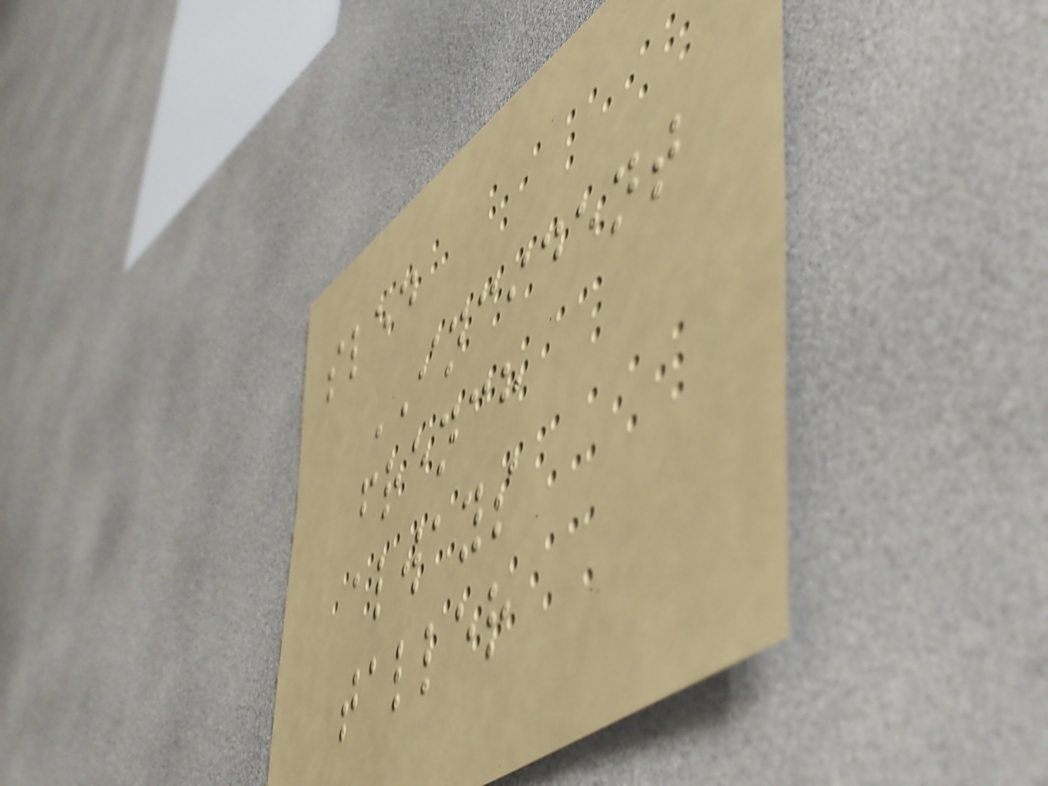sled
INCIDENT
french
always
taller
